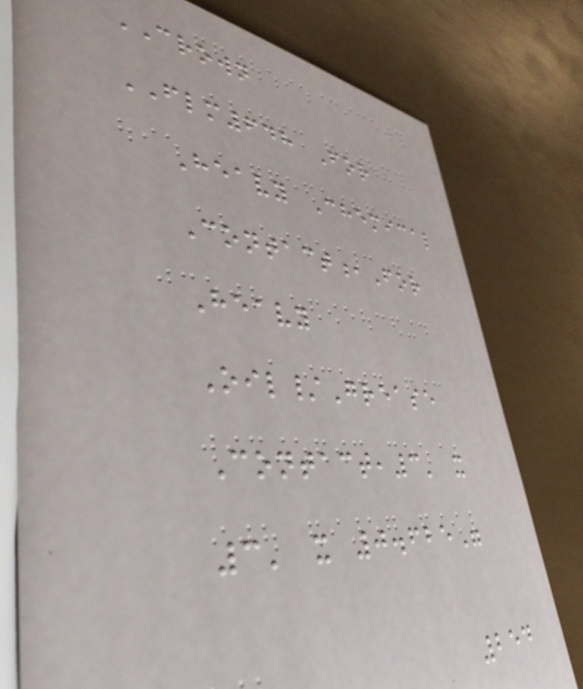CROWN
FLM648 For
Heavy Chemical
Contact,For
Heavy
Oil/Grease
Contact,3' x
3' x 0.625"
254
